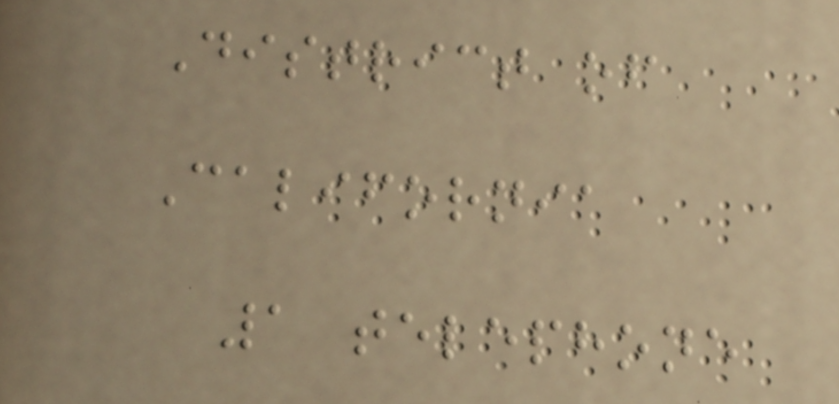District of
California
1 telephone
